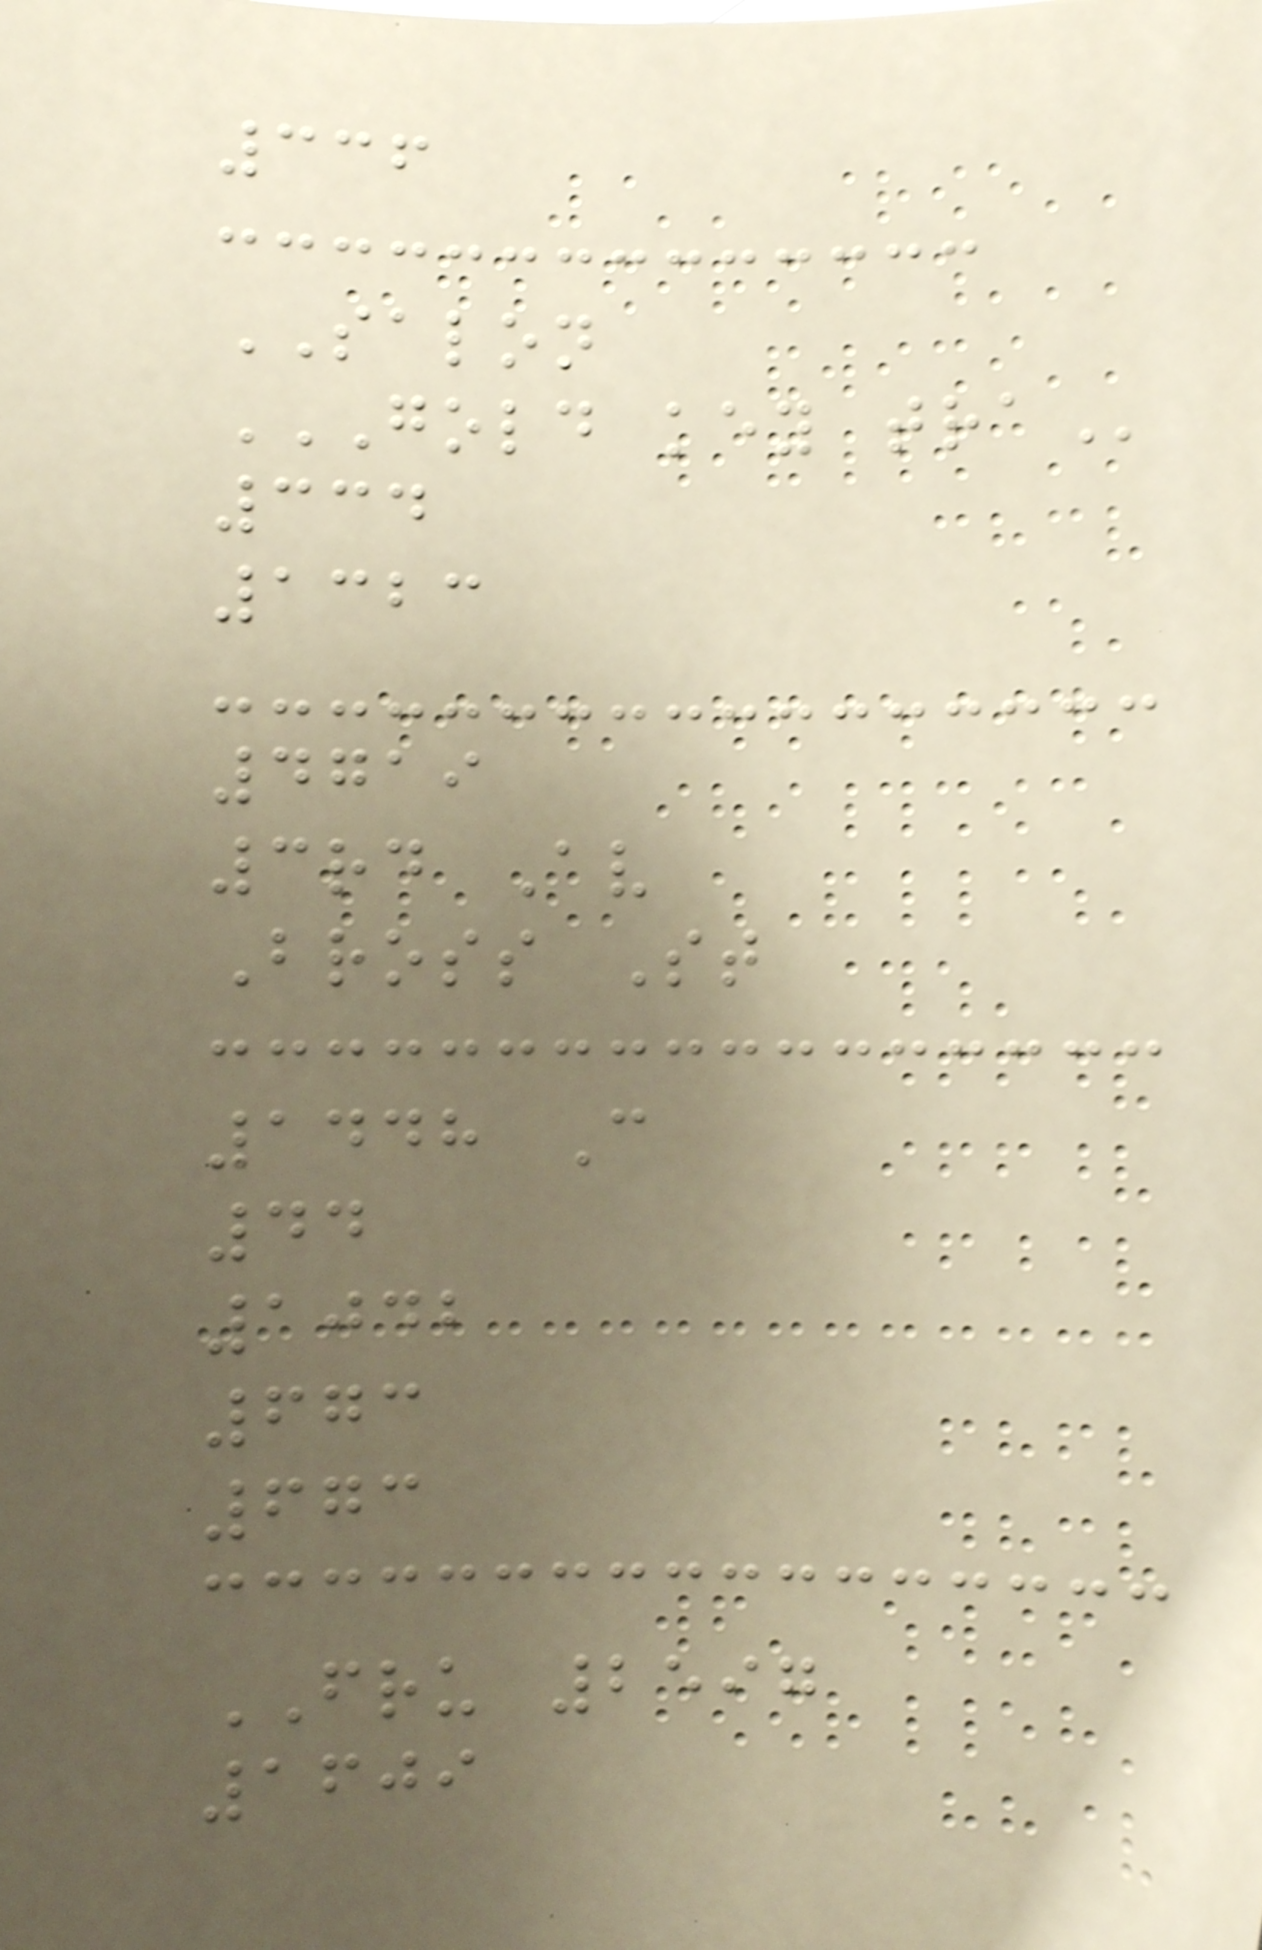336
SALON
GOLD KEY TRA
334
1323
4719
3rd Av
Bross St
1448 C
44
1042
673
673
FRU 2597
1609
